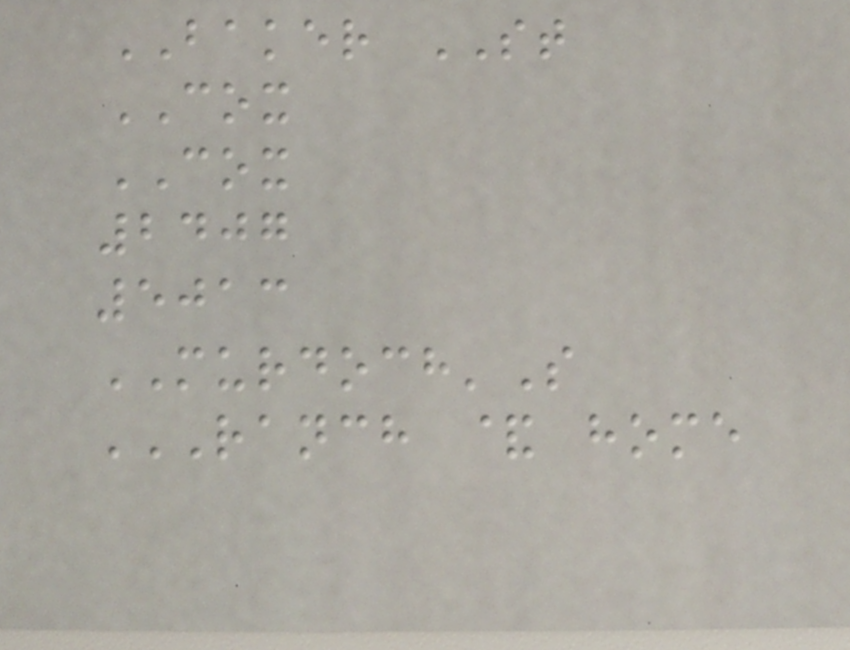BAKER ST
COX
COX
2407
5013
MURDOCH'S
RANCH & HOME
